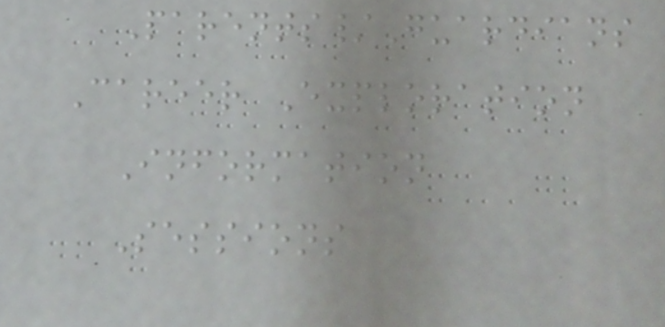Parents/Guardians
Career Exploration
Information
Sessions
